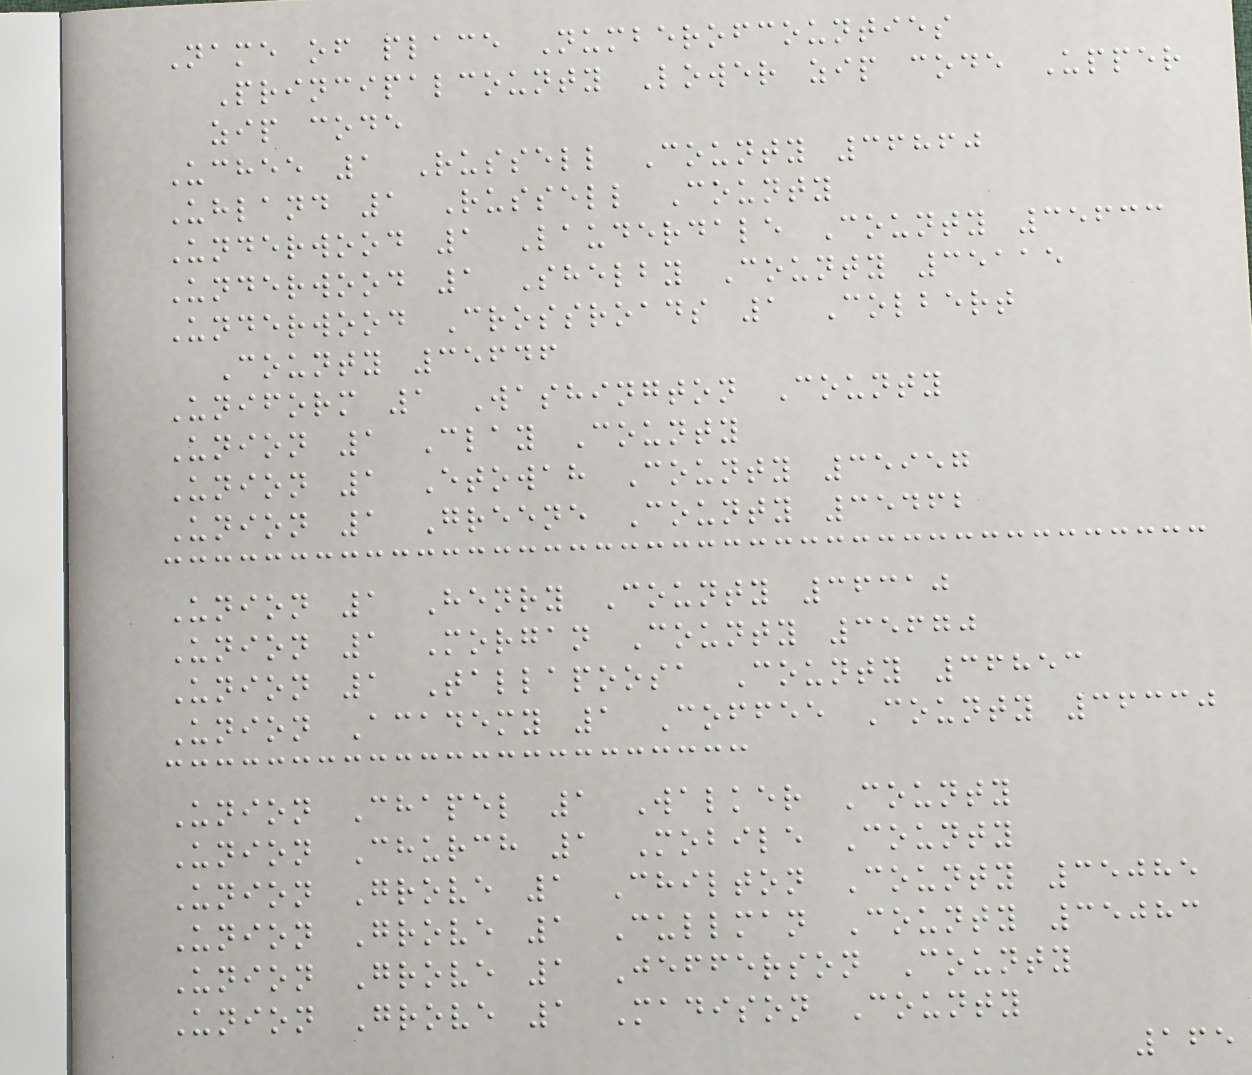Name of place Numberofcounties
Principalcounty Lower zip code Upper
zip code
Uchee 1 Russell County 36860
Uhland 1 Russell County
Underwood 1 Lauderdale County 35633
Underwood 1 Shelby County 35115
Underwood Crossroads 1 Colbert
County 35646
Uniform 1 Washington County
Union 1 Clay County
Union 1 Etowah County 35957
Union 1 Greene County 35462
Union 1 Henry County 36310
Union 1 Morgan County 35670
Union 1 Tallapoosa County 36853
Union Academy 1 Coffee County 36330
Union Chapel 1 Walker County
Union Church 1 Mobile County
Union Grove 1 Chilton County 35085
Union Grove 1 Cullman County 35083
Union Grove 1 Jefferson County
Union Grove 1 Madison County
165
